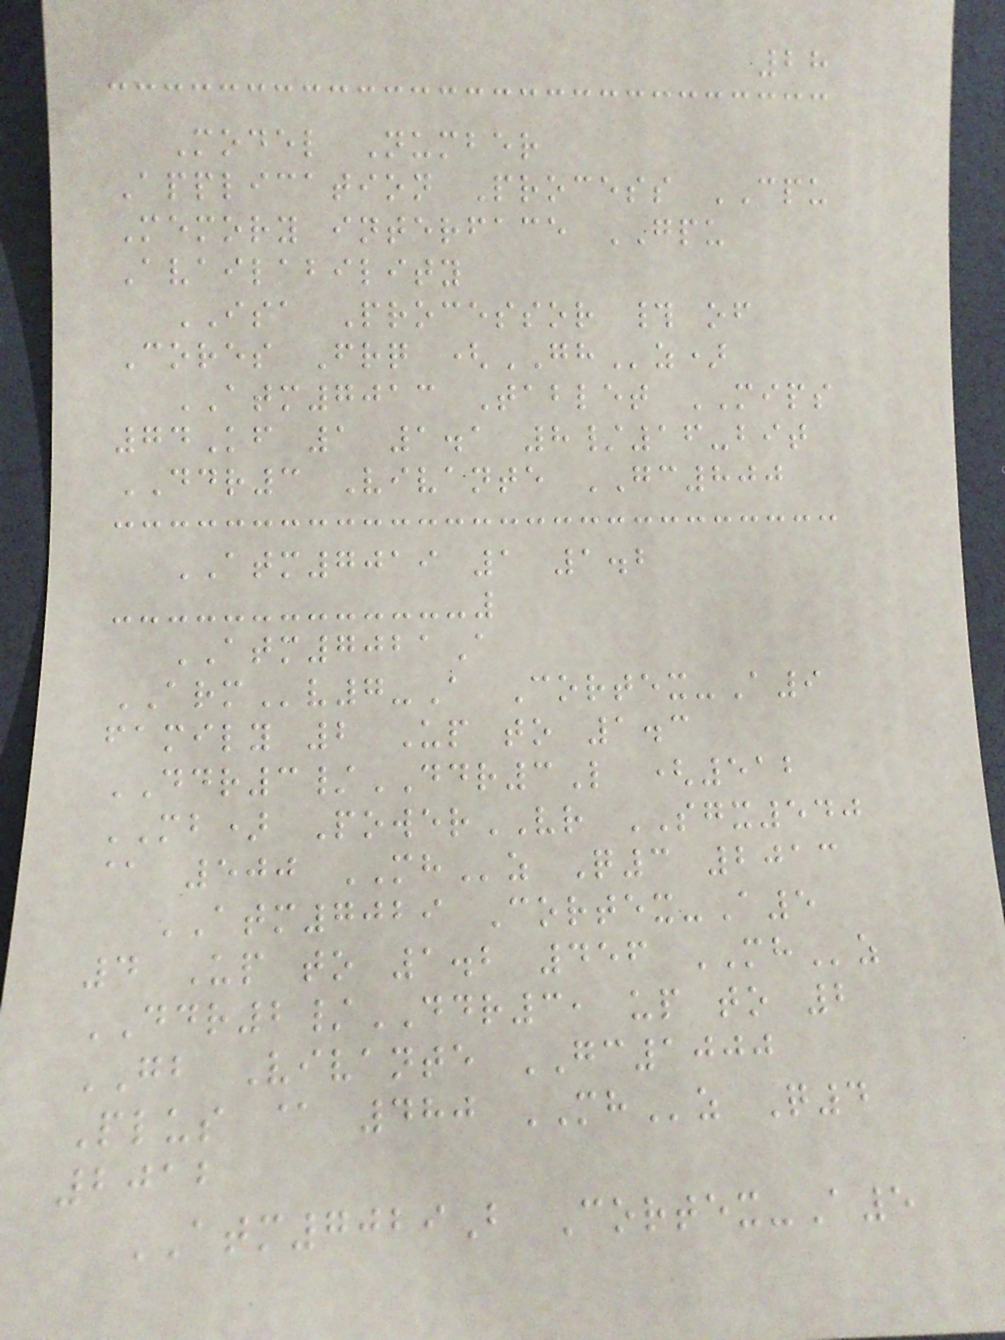28
Model Number
Application Process CPU
Memory interface GPU
Availability
ISA Processor # of
Cores Frq (GHz)
ATM7013 Tablet MIPS
74Kf 1 1.1 8/16-bit
DDR3 Vivante GC800
ATM7019 1 1.2
ATM7021A
ARMv7-A Cortex-A9
family 2 Up to 1.3
DDR3/DDR3L (512
MB) PowerVR SGX540
@ 500 MHz Q3 2013
ATM7029 Cortex-A5
4 Up to 1.2 456 MHz
DDR2/DDR3, up to 2
GB Vivante GC1000
Plus @ 480 MHz Q4
2012
ATM7029B Cortex-A5
